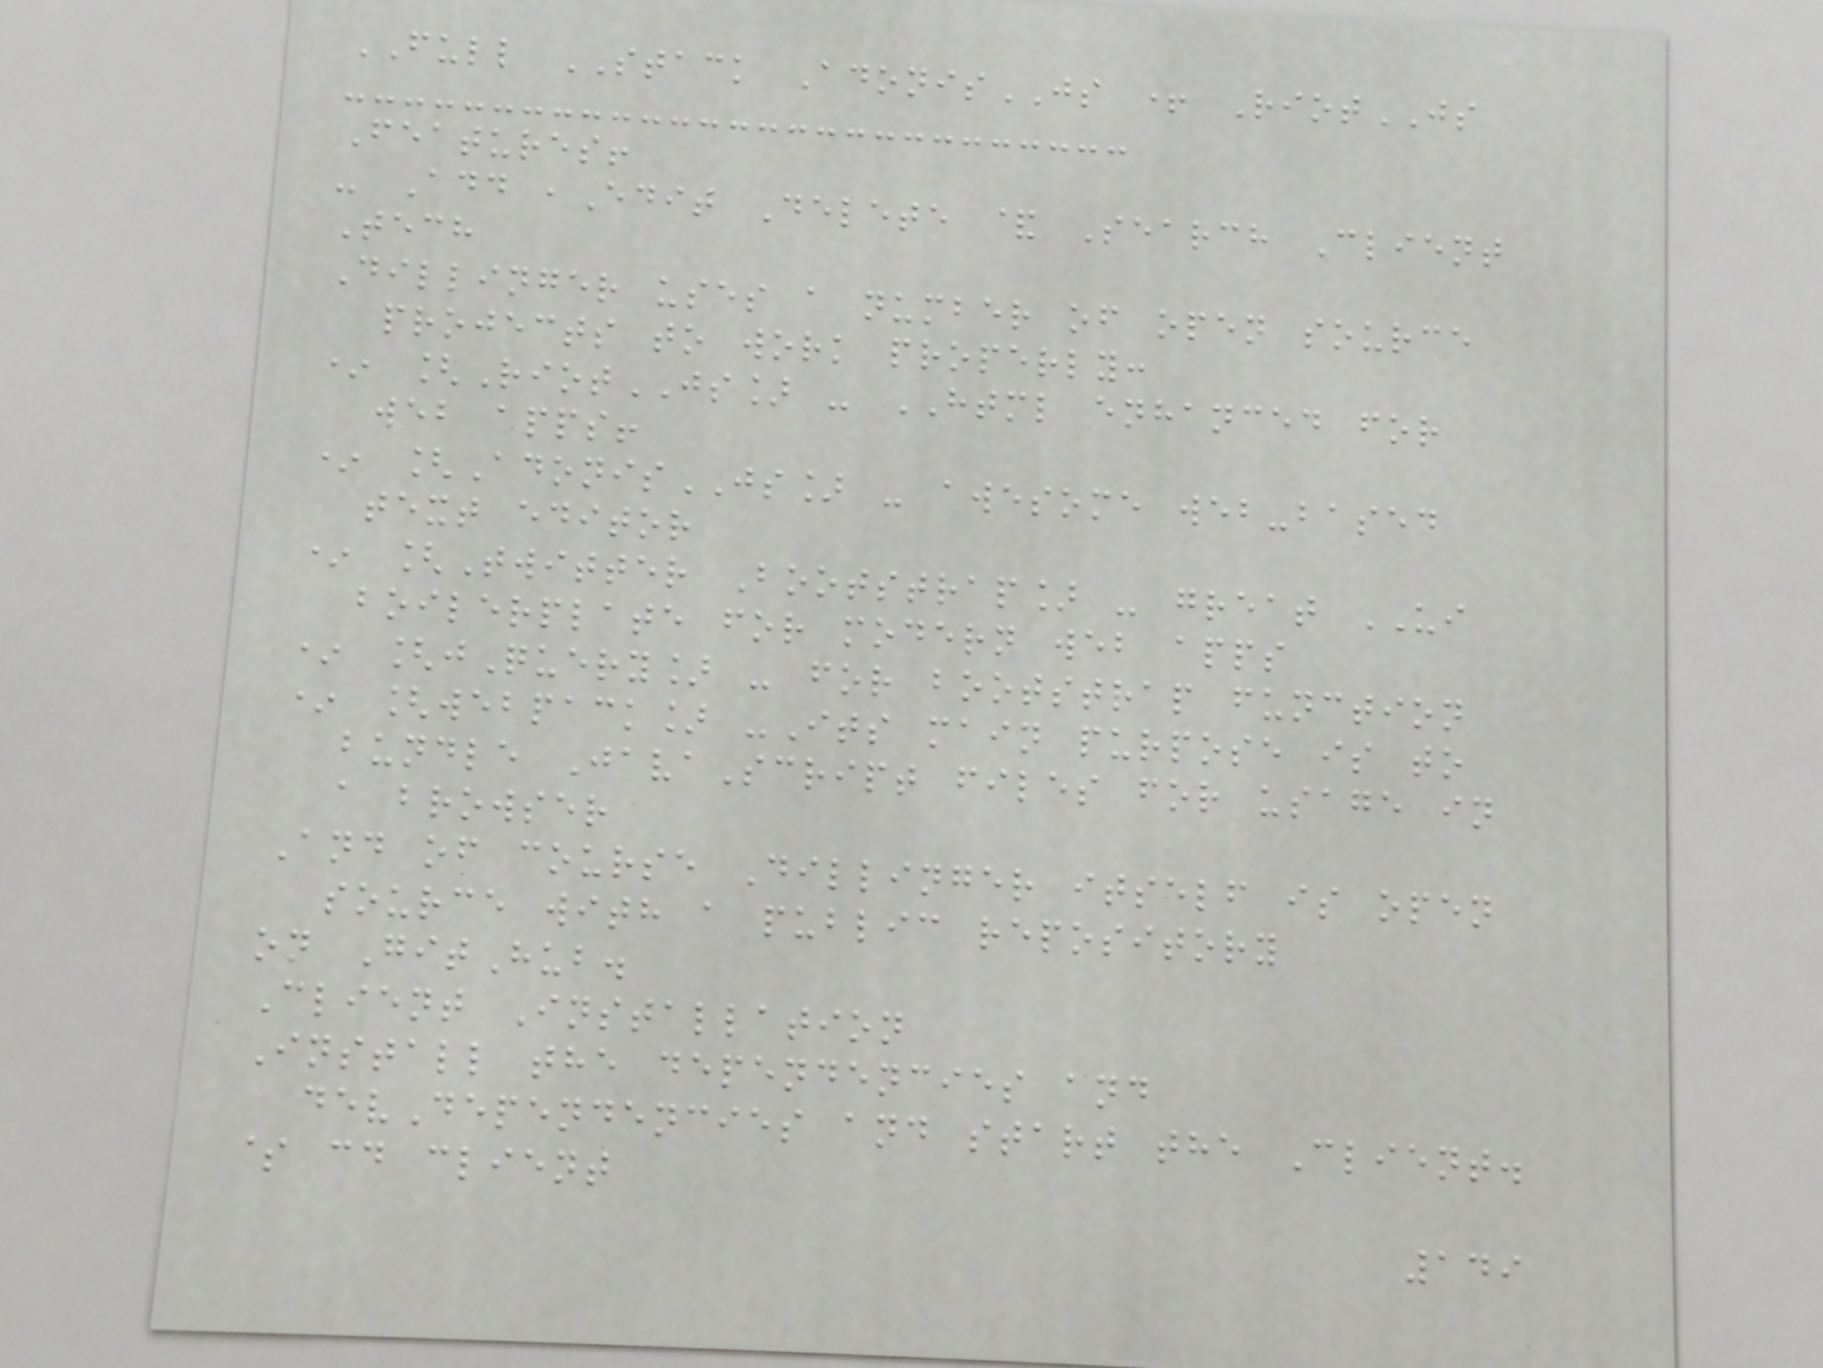FULL STACK AdonisJS + RiotJS
Features!
- Add ,Edit Delete & Search Client
Tech
Dillinger uses a number of open source
projects to work properly:
* [RiotJS] - HTML enhanced for
web apps!
* [AdonisJS] - awesome web-based
text editor
* [Twitter Bootstrap] - great UI
boilerplate for modern web apps
* [jQuery] - for bootstrap function
* [webpack] -Its main purpose is to
bundle JavaScript files for usage in
a browser
And of course Dillinger itself is open
source with a public repository
on GitHub.
Client Installation
Install the dependencies and
devDependencies and start the Client.
$ cd client
149
